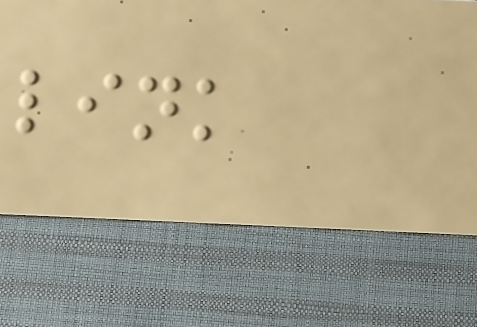link
